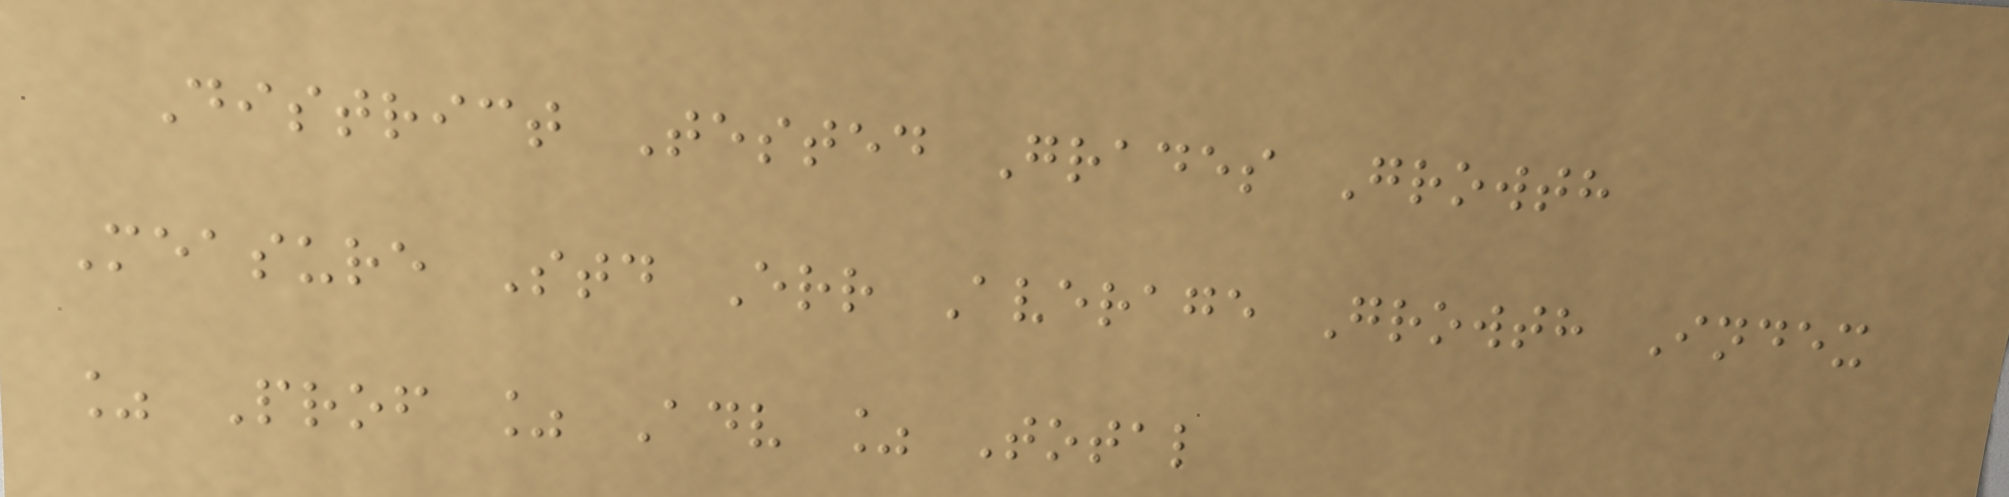District Tested Grades Growth
Measure Std Err Average Growth Index
% Prof % Adv % Total
